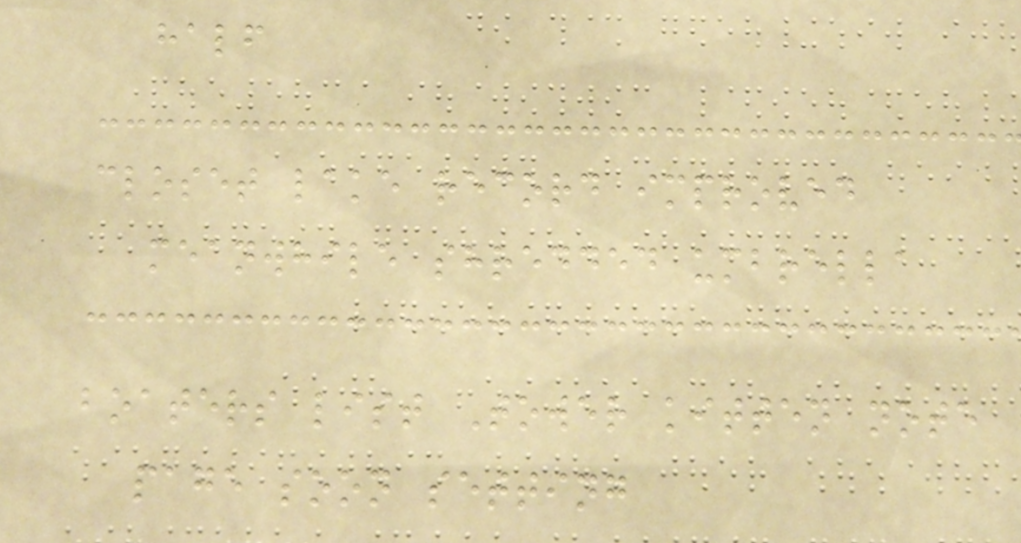half
closet lake record improved
meanwhile shredded umbrella
boaters list Tower kitten note
page soon setting
